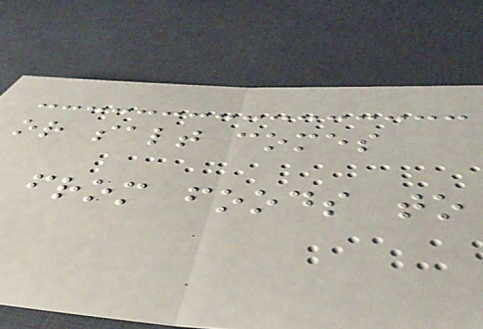or salt comes
from foods to
